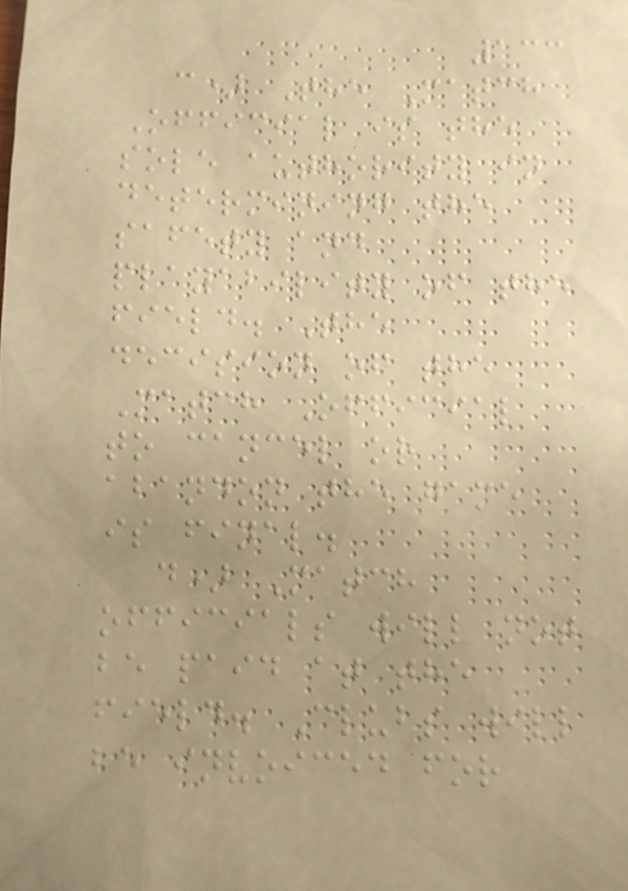133
c) The Match
Official is the
sole authority in
determining the
safety and
playability of the
field. The
decision of the
Match Official
to cancel or
abandon the game
is final.
d) Match
officials will not
be paid at the
field. Clubs will
be invoiced for
